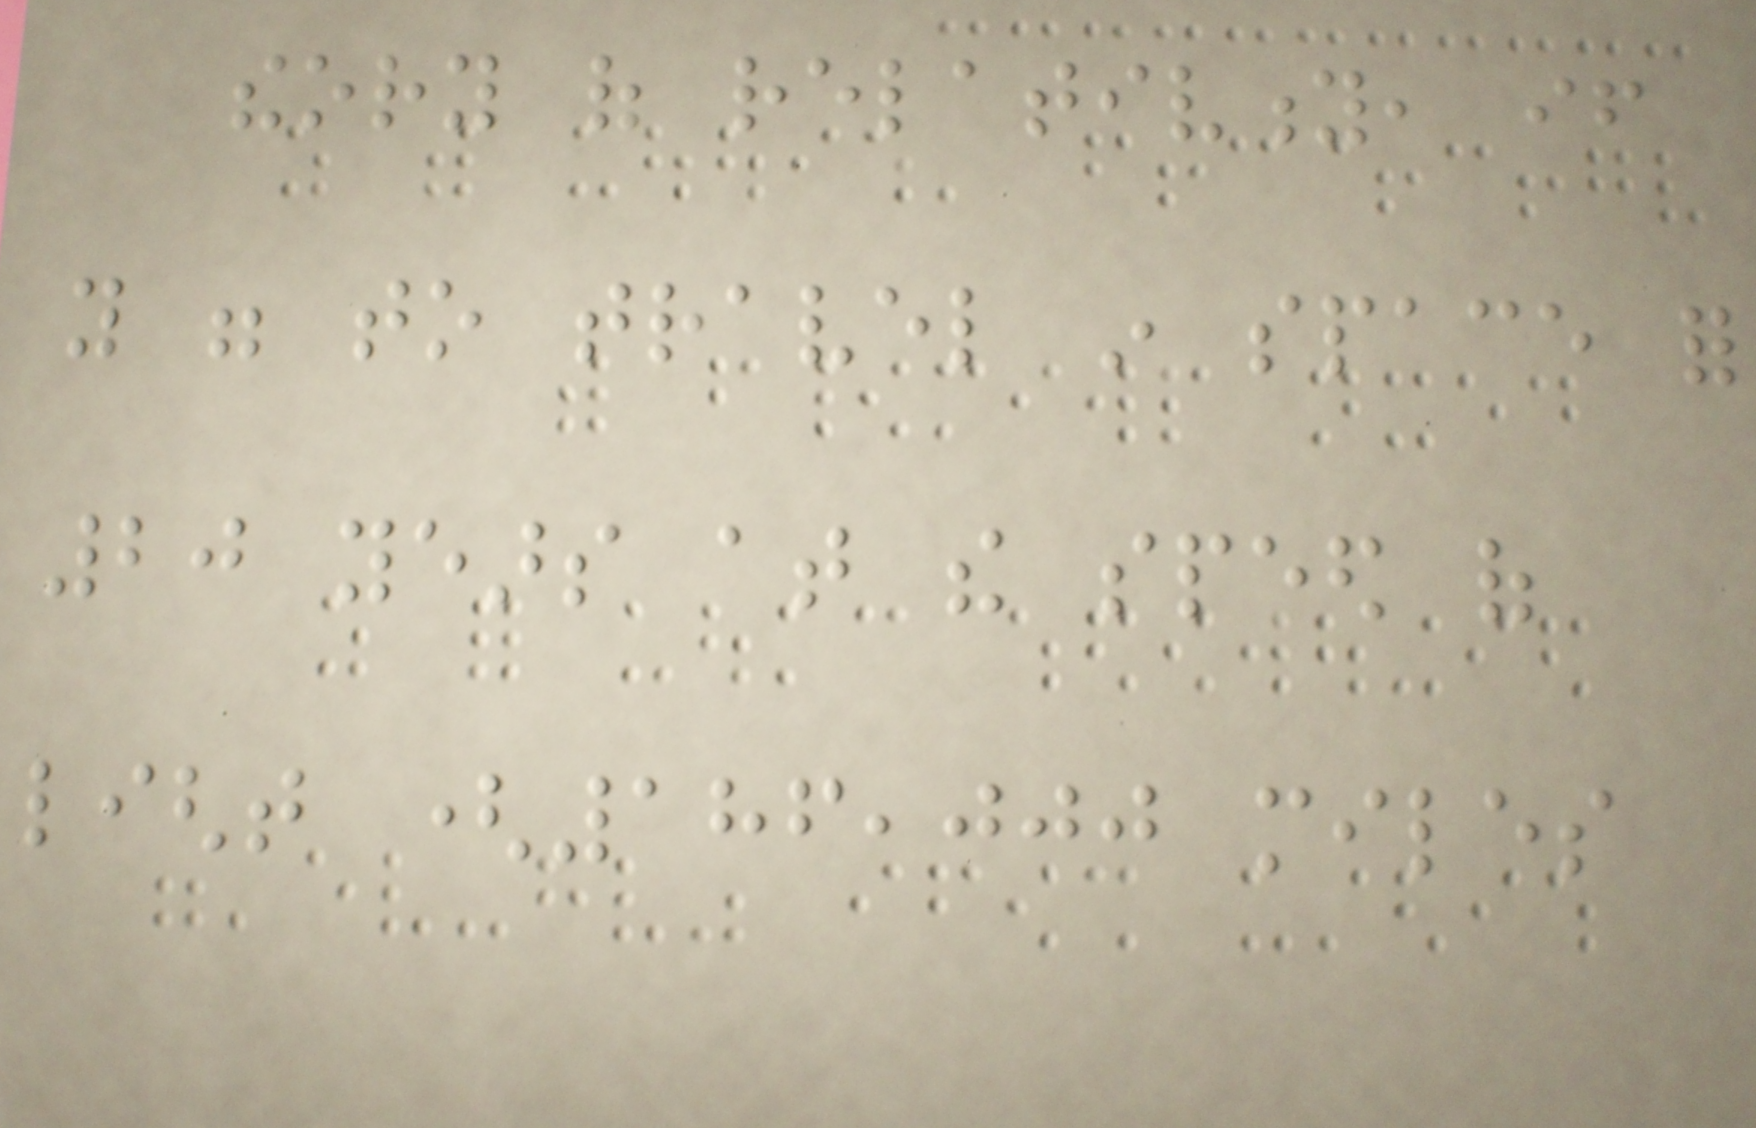theory of relativity, if
you were to travel in space for
20 years at the speed of
light (186,000 miles
